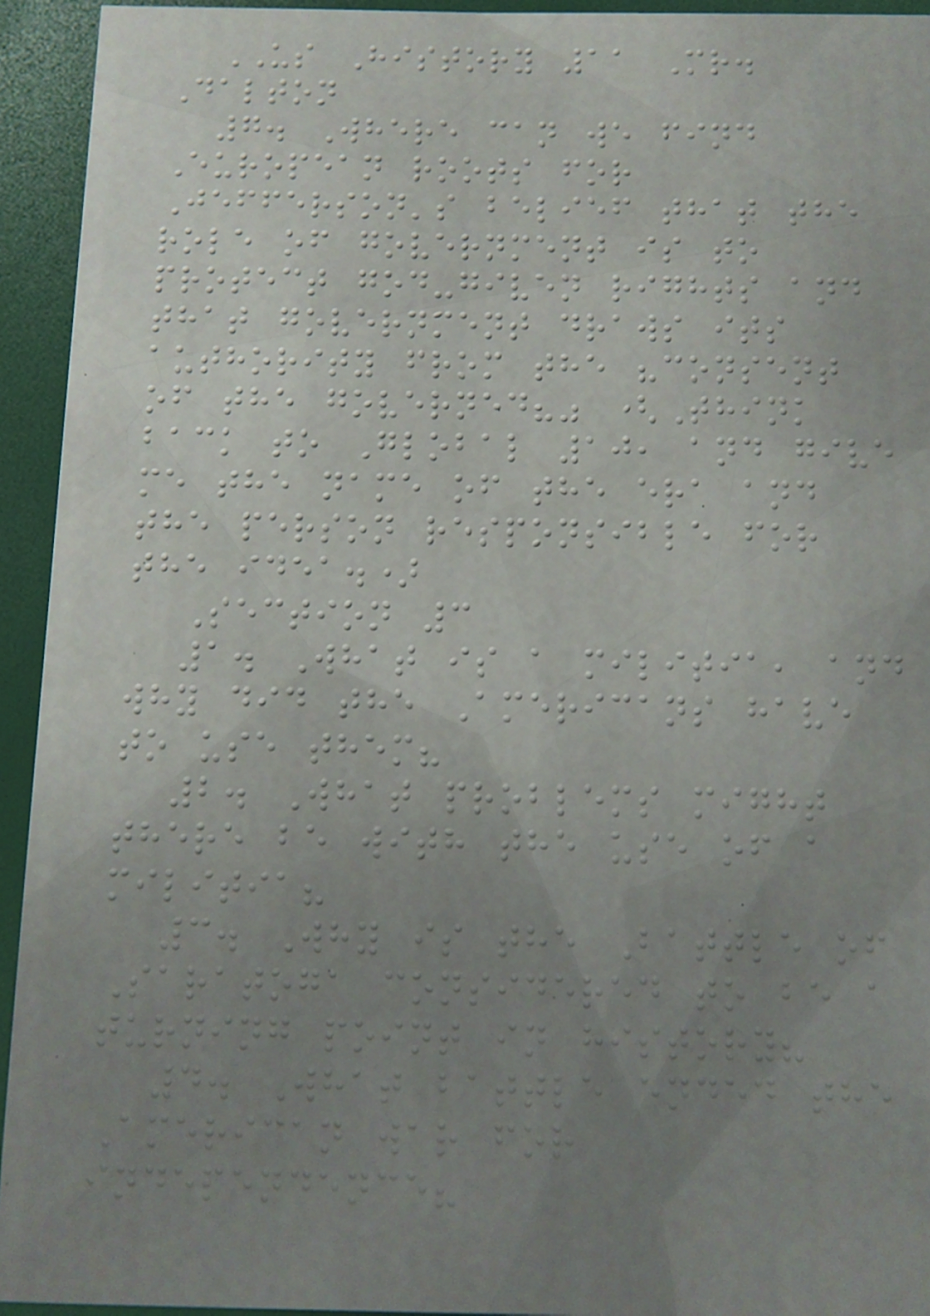US History 11 Mr.
Dalton
7. Where can we find
European roots for
Jefferson's belief that the
role of government is to
protect god-given rights and
that government draws its
authority from the "consent
of the governed?" (Think
back to Global 10, and give
me the name of the era and
the person responsible for
the idea.)
Section 3
1. What is a militia, and
why did the Americans have
to use them?
2. What problems might
there be with the use of a
militia?
3. Why is the Battle of
Saratoga considered to be a
turning point in history?
4. What battle ended the
American war for
independence?
